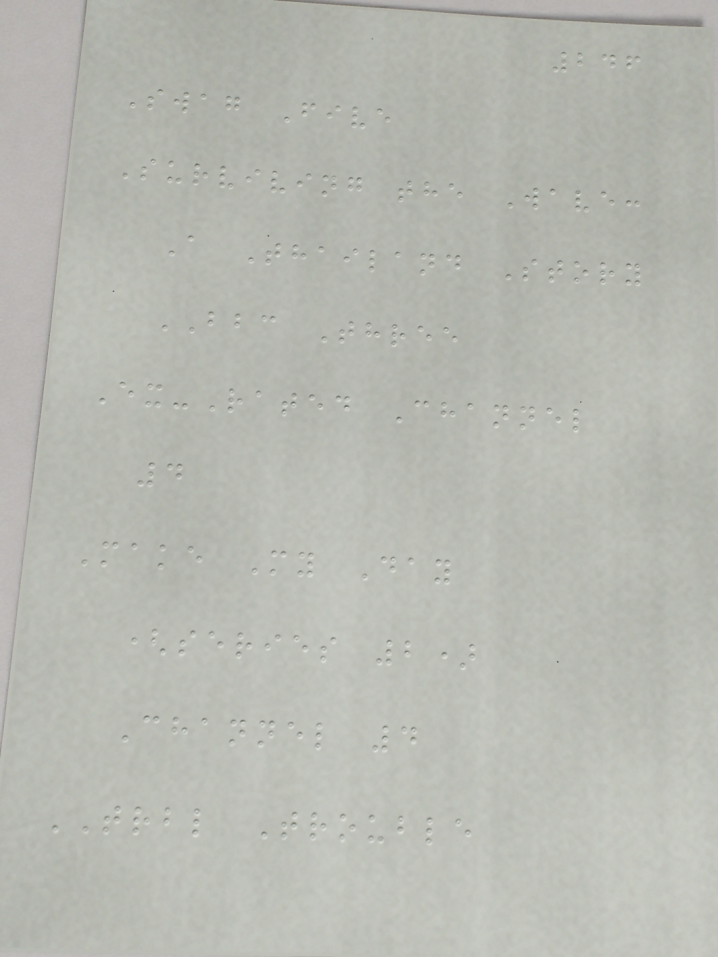246
Swag Five
Surviving the Wave:
A Thailand Story
BBC Three
Ex-Rated Channel
4
Make My Day
(series 2)
Channel 4
TRBL Trouble
